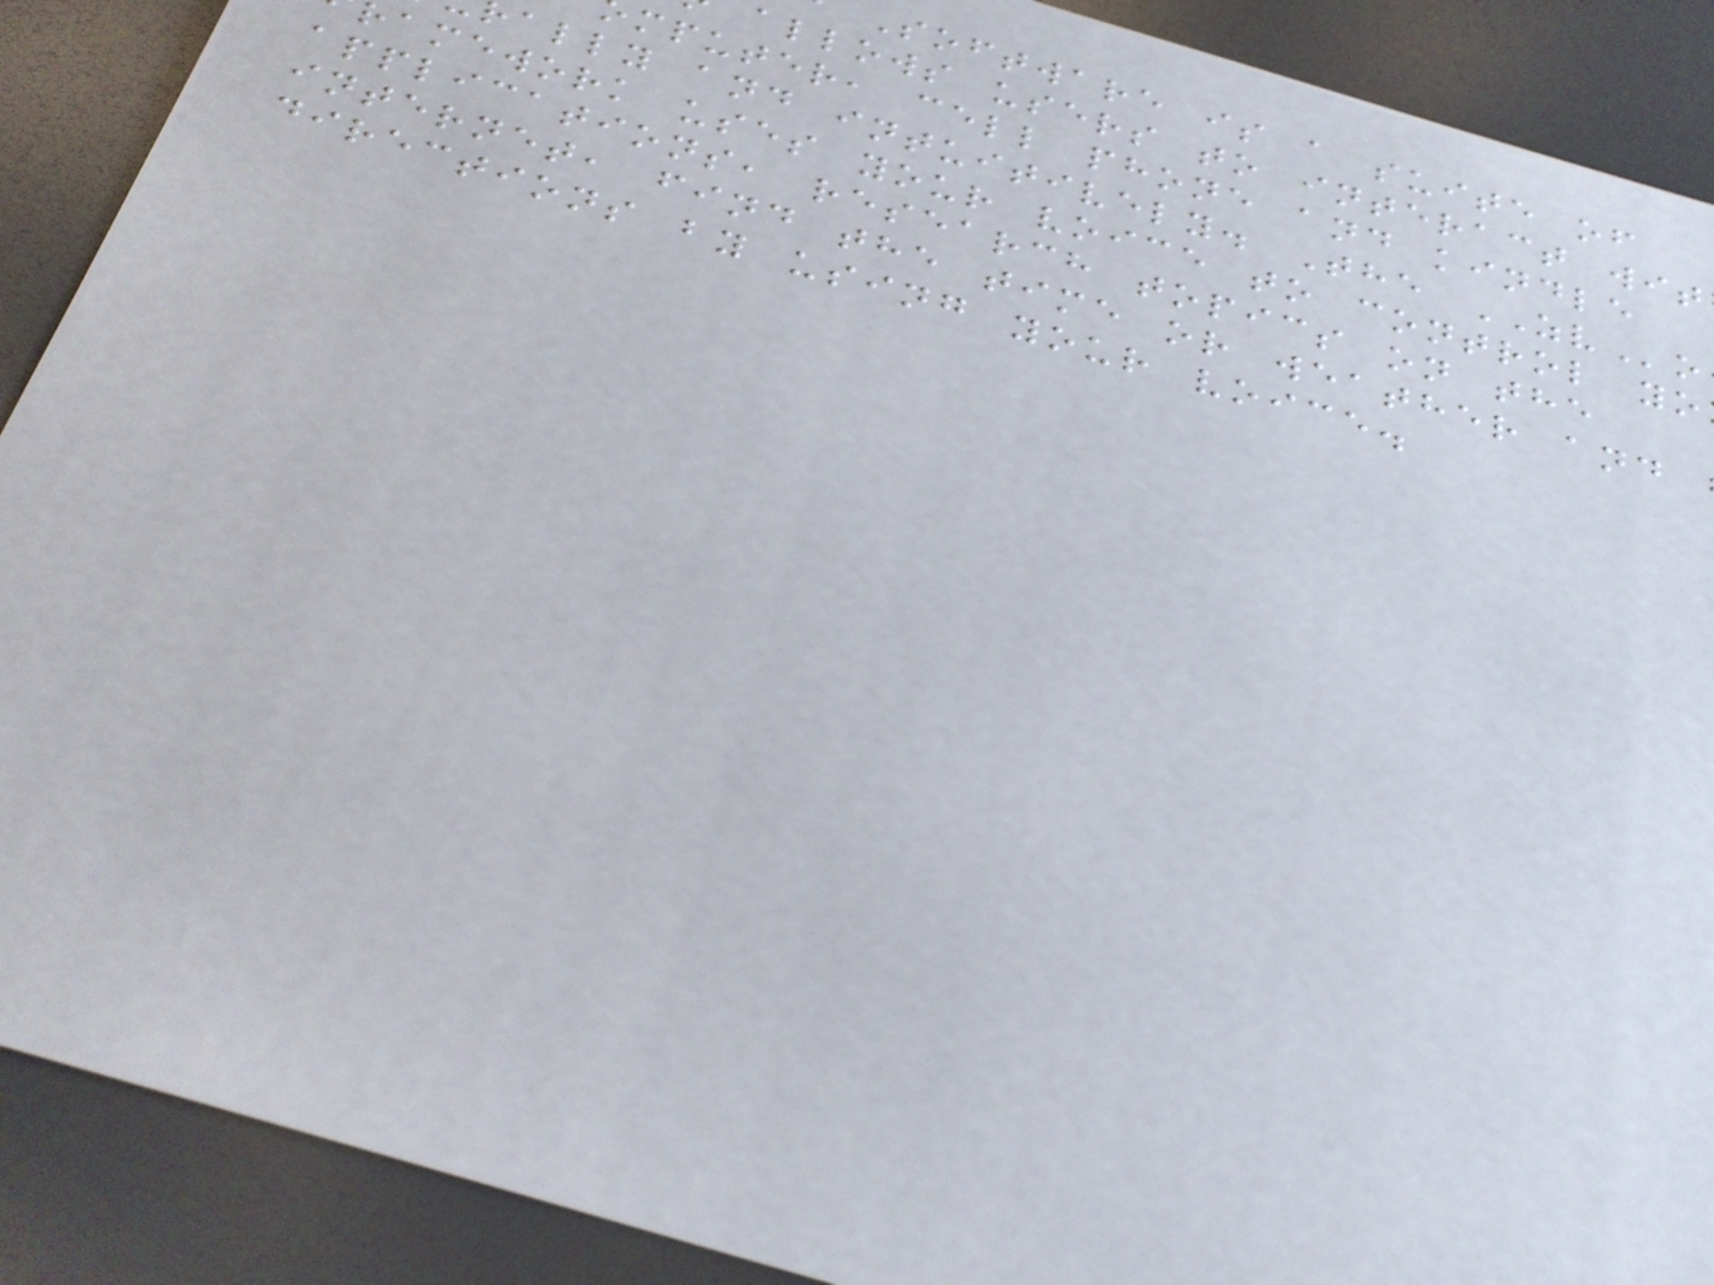Software is a suite of
allows users to interact wit
mputer, cell phone and kindle
ally and intuitively. The ZVo
amework uses your voice to control yo
applications, research topics on the
internet, find the time or weather and
directions by using your voice.
